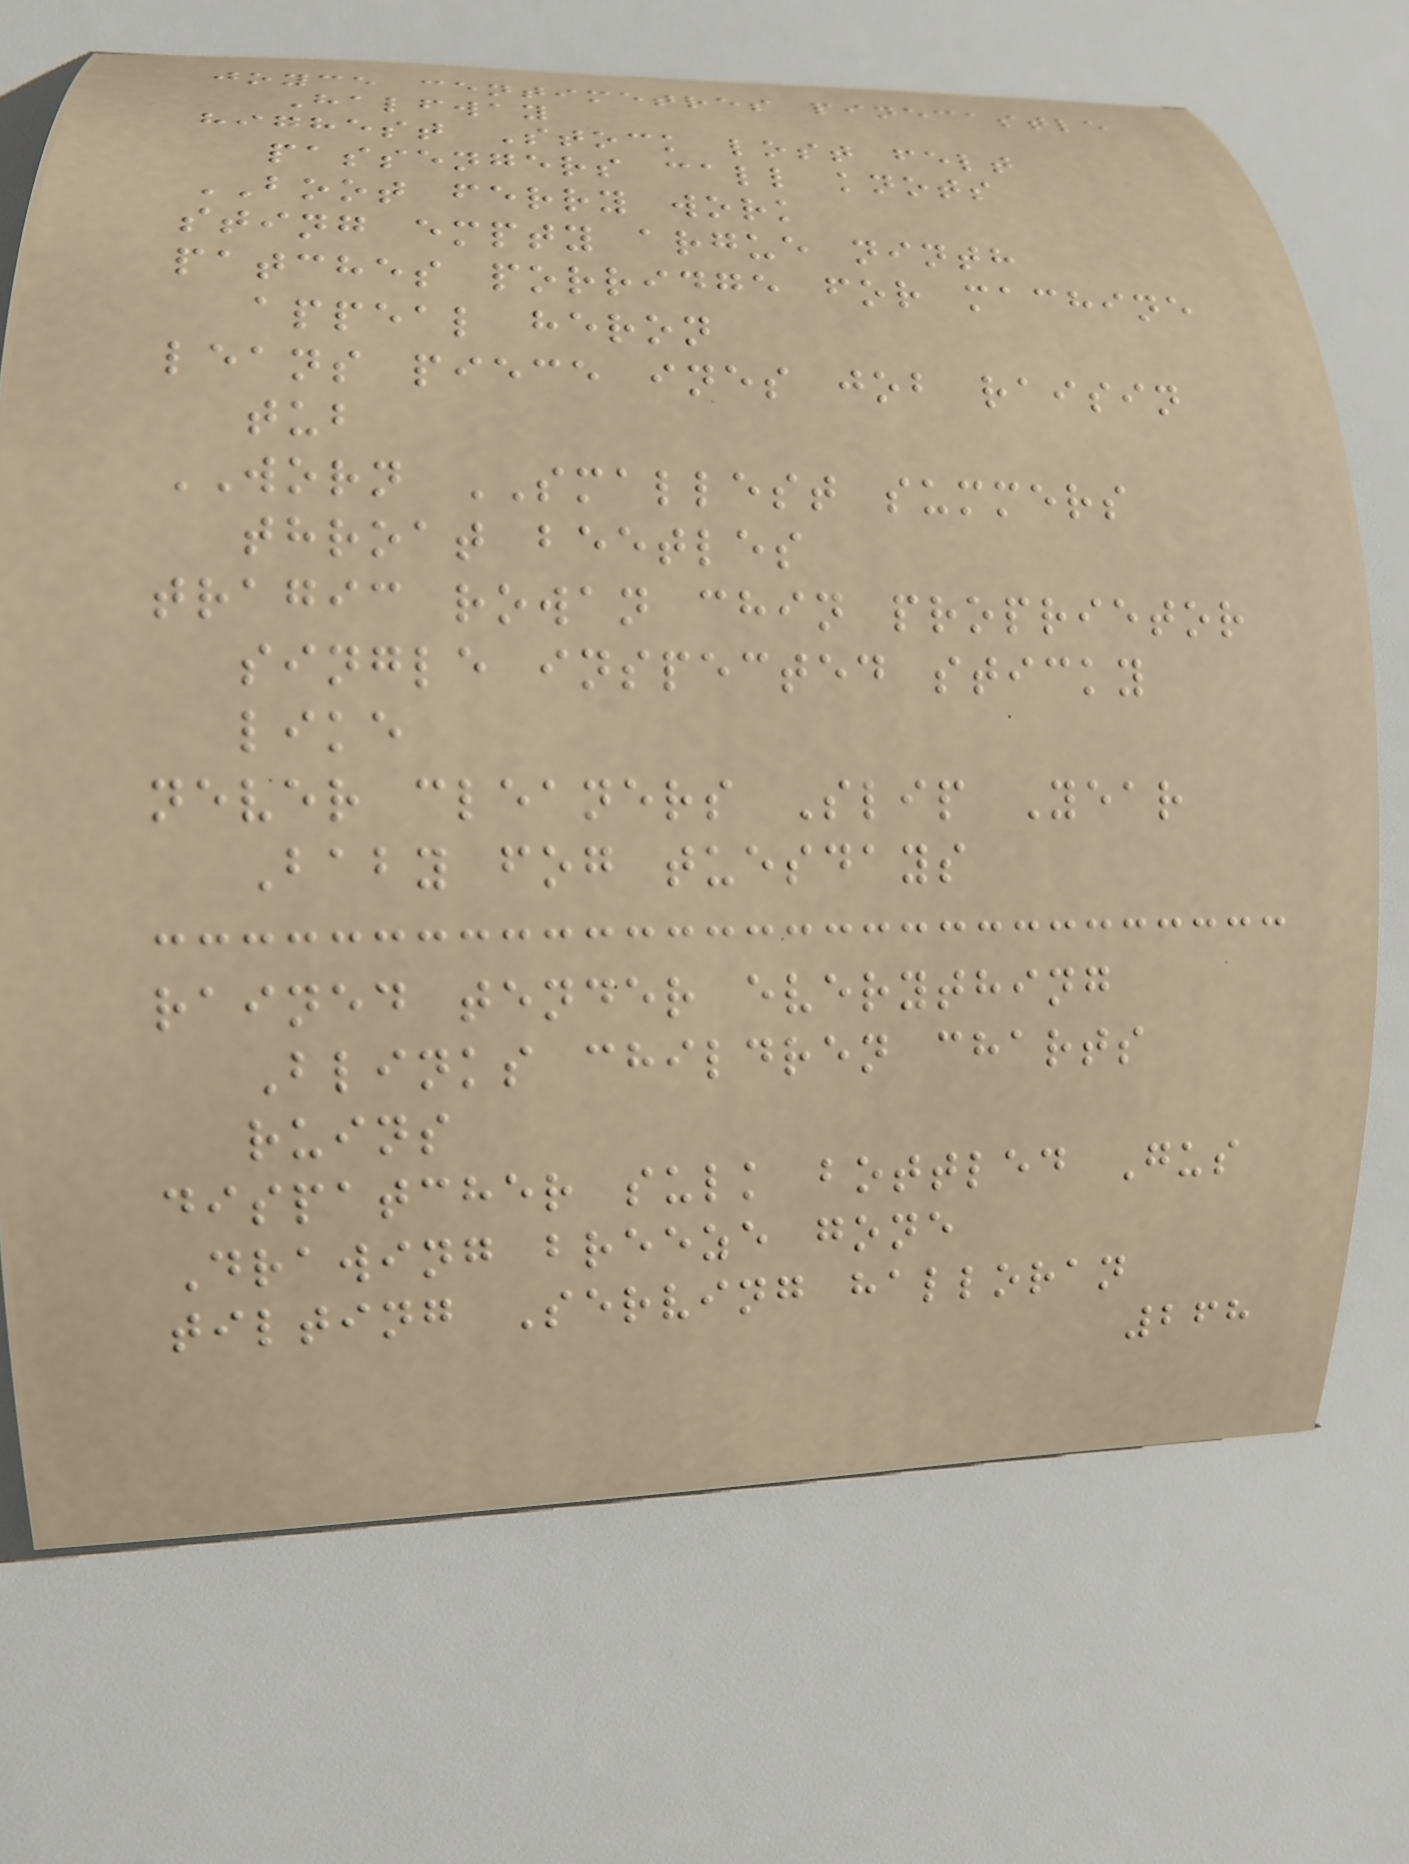joyce centimetres pinecastle
Halfway
highest Stock lost felt
passengers call knots
BOOT ferry work
sting empty argue ninth
patches porridge for machine
appeal heron
leans piece ines job raisin
tub
WORN SMALLEST summers
throat beetles
tragic rowan chin proprietor
single inspected sticky
like
never cleaners Slip Year
Baby fog tuesdays
rained tender everything
Blinks children charts
ruins
dispatcher sulk bottled Gus
Drawing breeze gone
tilting Serving halloran
268
